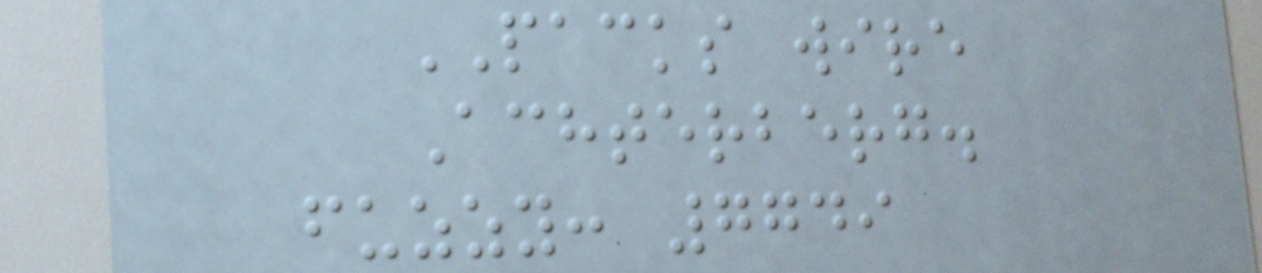PACKS wire
Achterberg.
fuzzy: 7749
